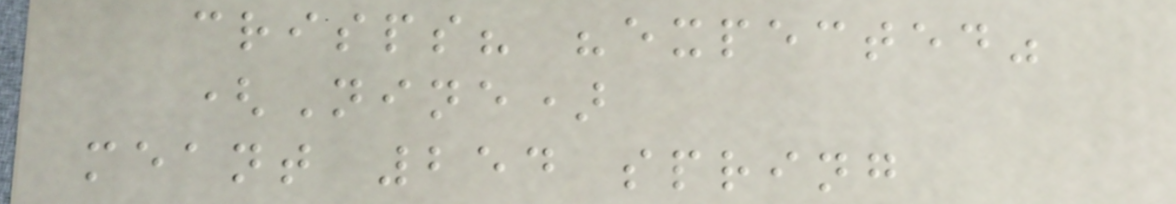crisps? "expected"
(Nine)
meant 254 spring
